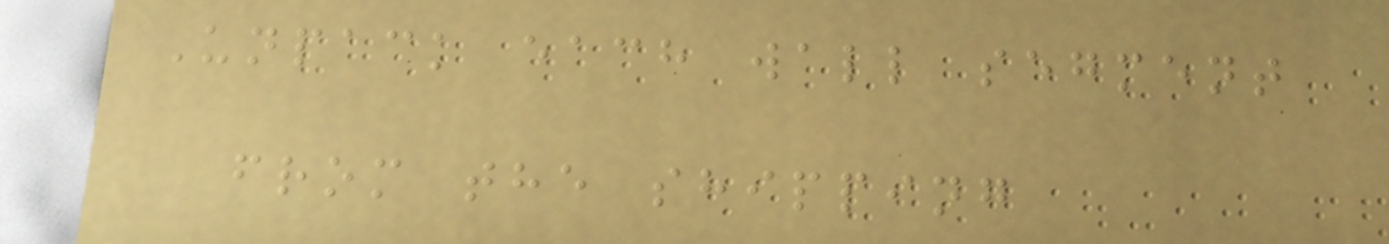Unpack each wall segment
from the shipping
